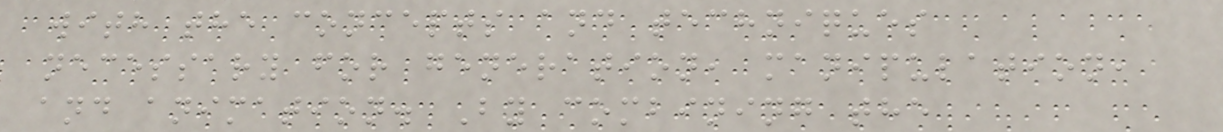with the concepts and techniques
necessary for generation, manipulation,
and animation. By combining the
